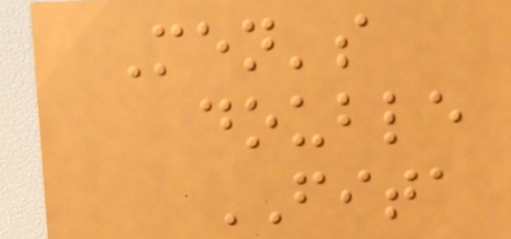Men's
double
FITA
